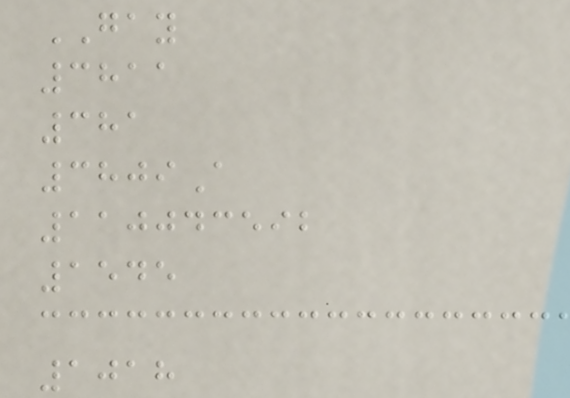GAY
3811
381
3809A
110043592
1545
1018
